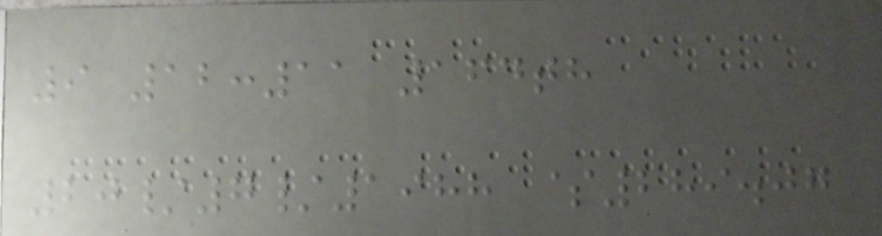9 12:11 164th
20/7/1988 $289.07
